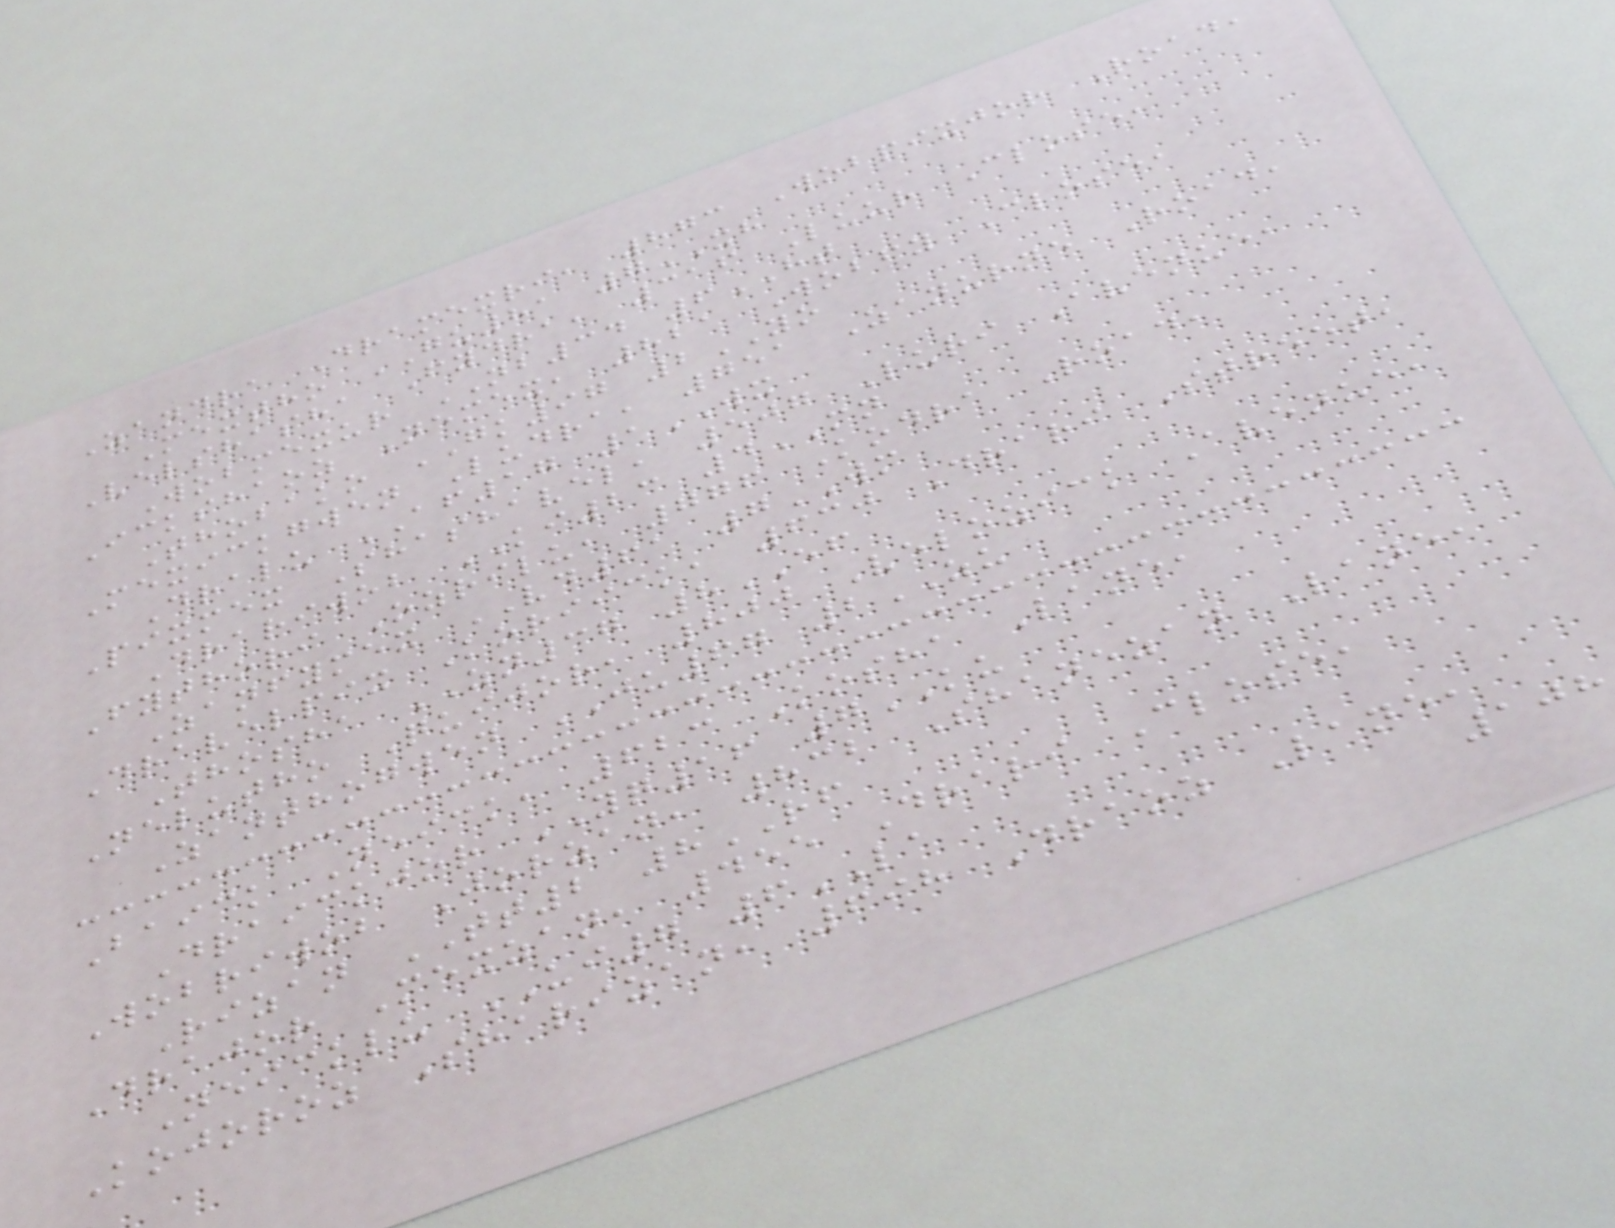Zandra Dramexri, 873 Wobpixjor Road,
Mextho GU81 7XH
Velshasha Fydra, 316 Luur Close,
Wobmexur NB34 6HT
Ickshaoz Nemex, 821 Wobfy Close,
Thobako GK97 2YO
Mexickgwen Ludra, 751 Zanurne Road,
Dralu AF17 1WX
Pixmex Shashavel, 507 Luri Avenue,
Drariwob KI23 4MN
Fythori Ozrilu, 776 Kodra Road,
Zanfymex VD61 7WM
Dravelpix Koriick, 630 Drari Street,
Thosha ZN37 8EF
Nelutho Quijor, 800 Velozick Avenue,
Zanthogwen JU67 2ZU
Baick Neick, 623 Kosha Lane,
Draickjor YQ16 7KU
Wobriwob Jorzan, 832 Shanezan Lane,
Rizan TT2 8RF
Drajor Mexzan, 455 Drari Close,
Neicklu UI7 6LA
Kojoroz Sharizan, 698 Draoz Lane,
108
